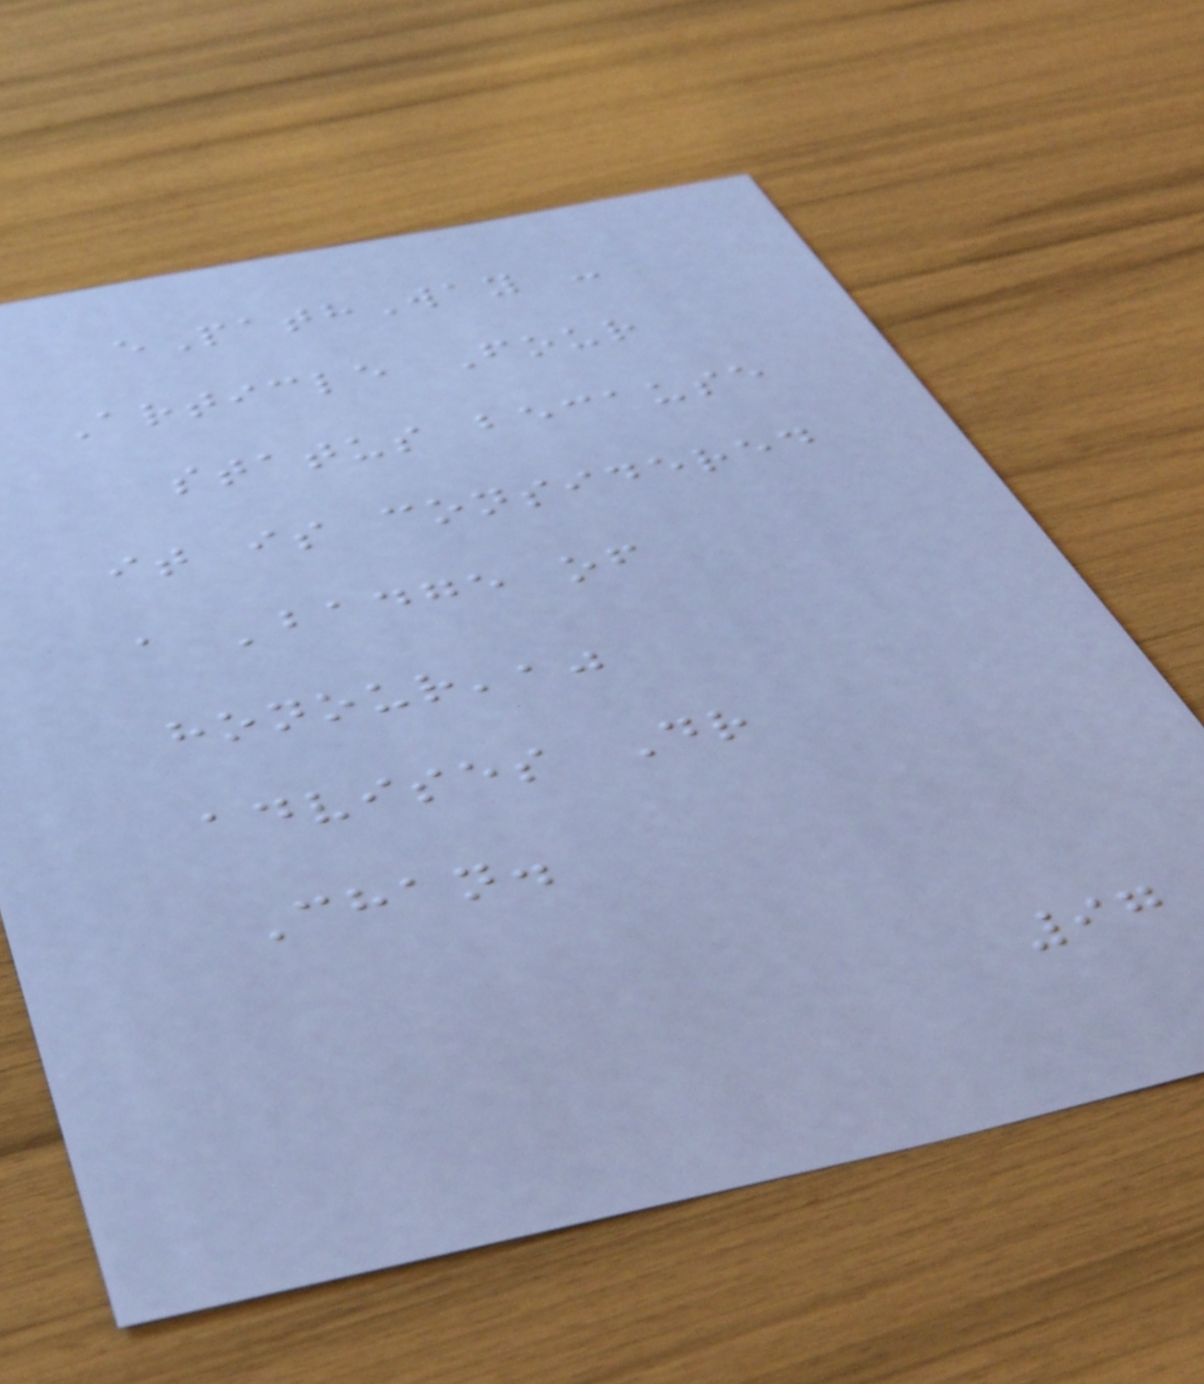ePathWay -
Article Four
status because
it is considered
a 'badge of
honour',"
advises Dr
Chan.
97
